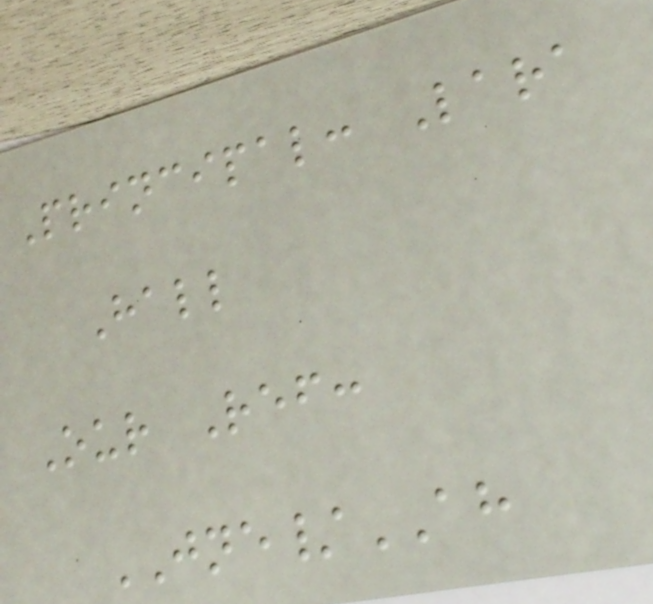Principal: Lara
Hall
Our Ref:
JNE/AH
